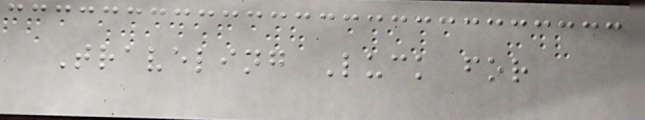Traveling Luck for
